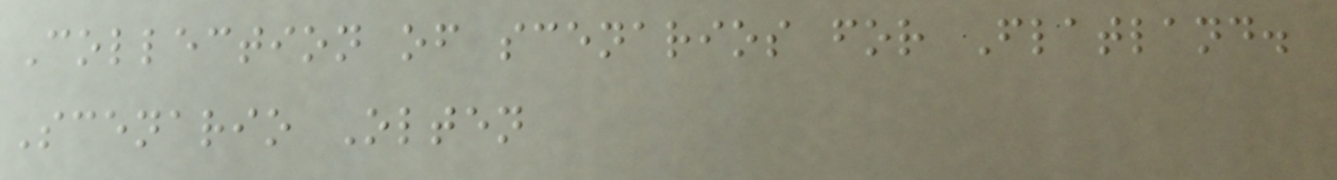Collection of scenarios for Flatland.
Scenario Olten
